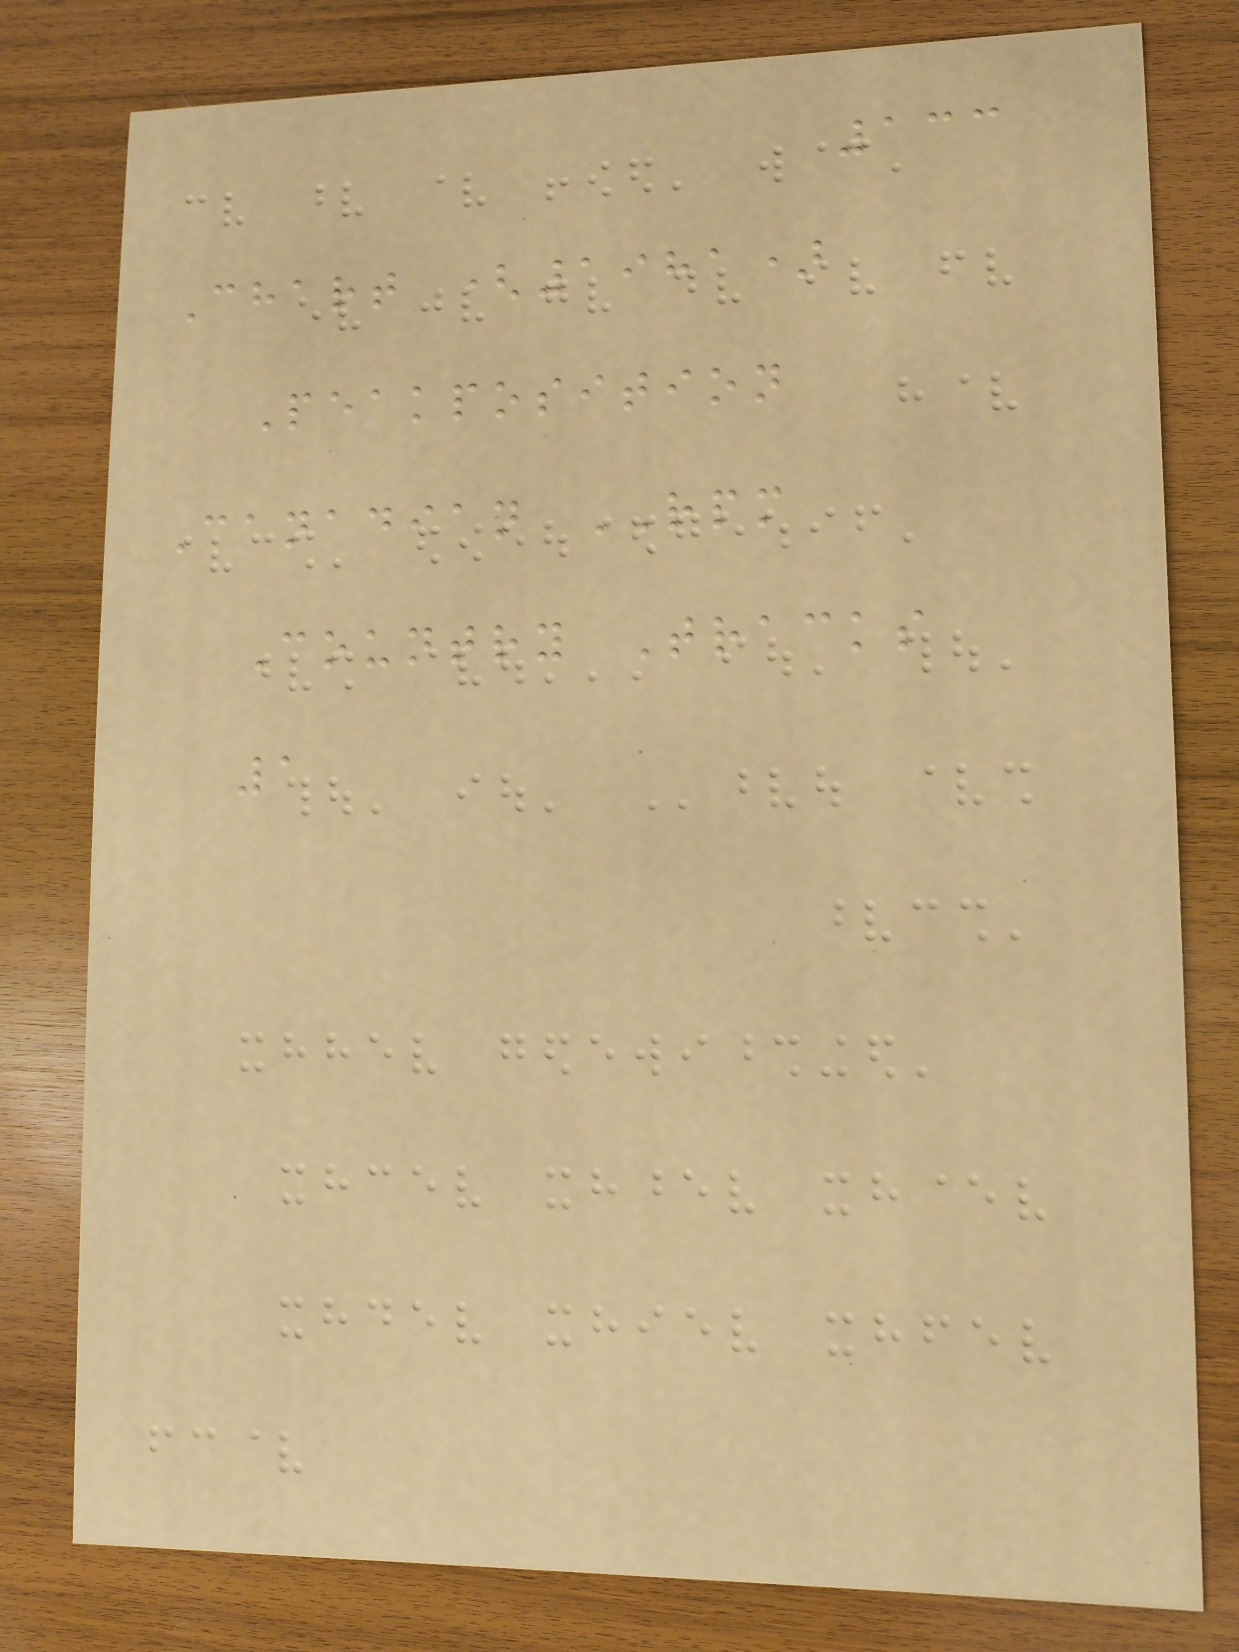133
Chart (1981)
Peakposition
Canadian RPM
Country Tracks
1
